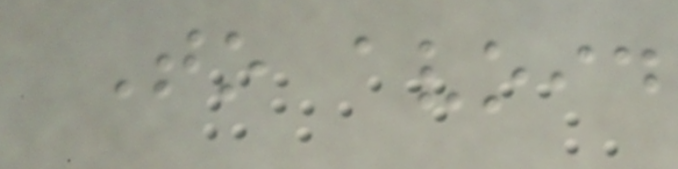To avoid
